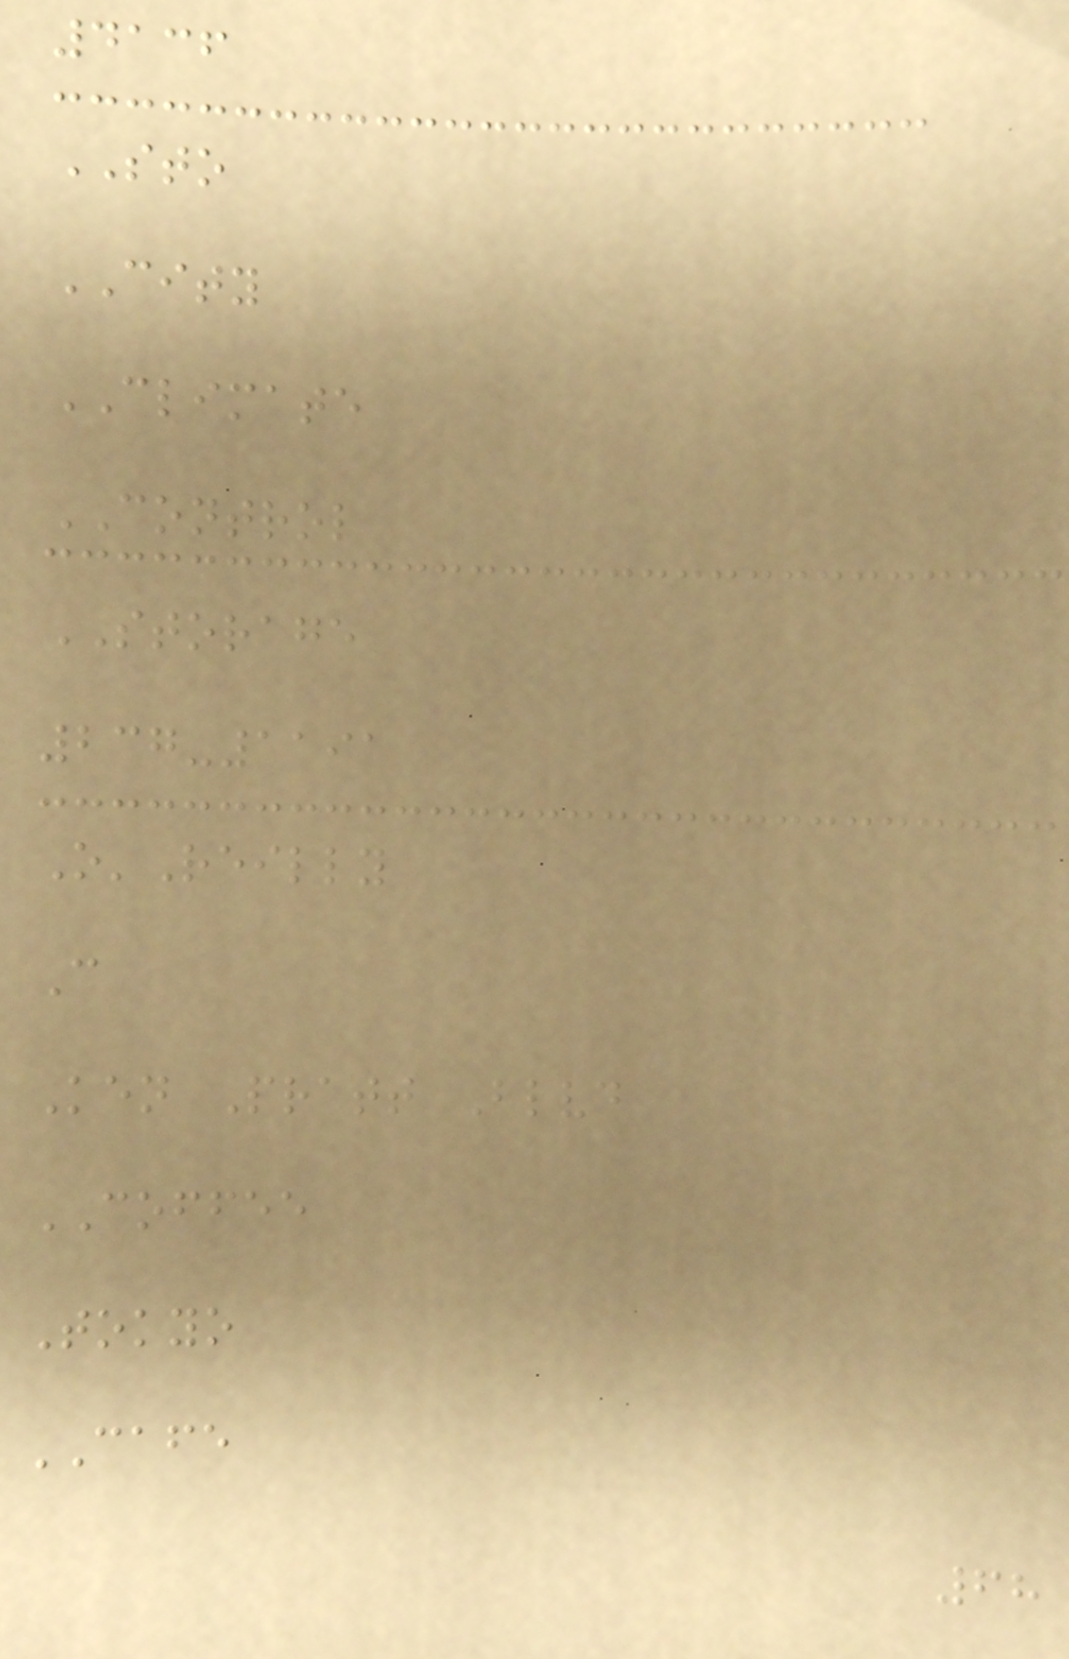4136
STO
CITY
CLIMATE
CONTROL
STORAGE
237-1191
O'Reilly
C
Ken Pratt Blvd
COFFEE
Tokyo
CAFE
68
